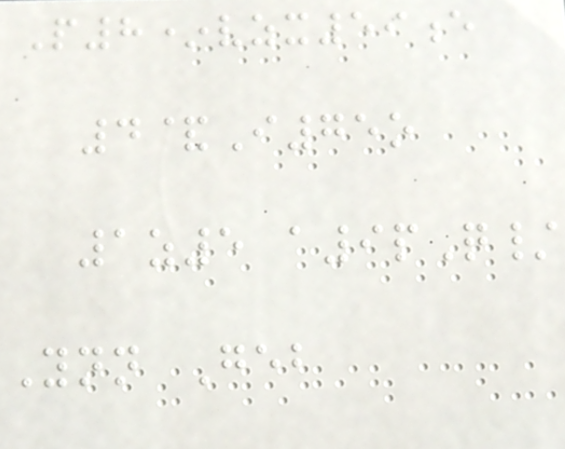P8*vzx59e
4&I75o
1z5 a9pQ/
Ynn Geb
